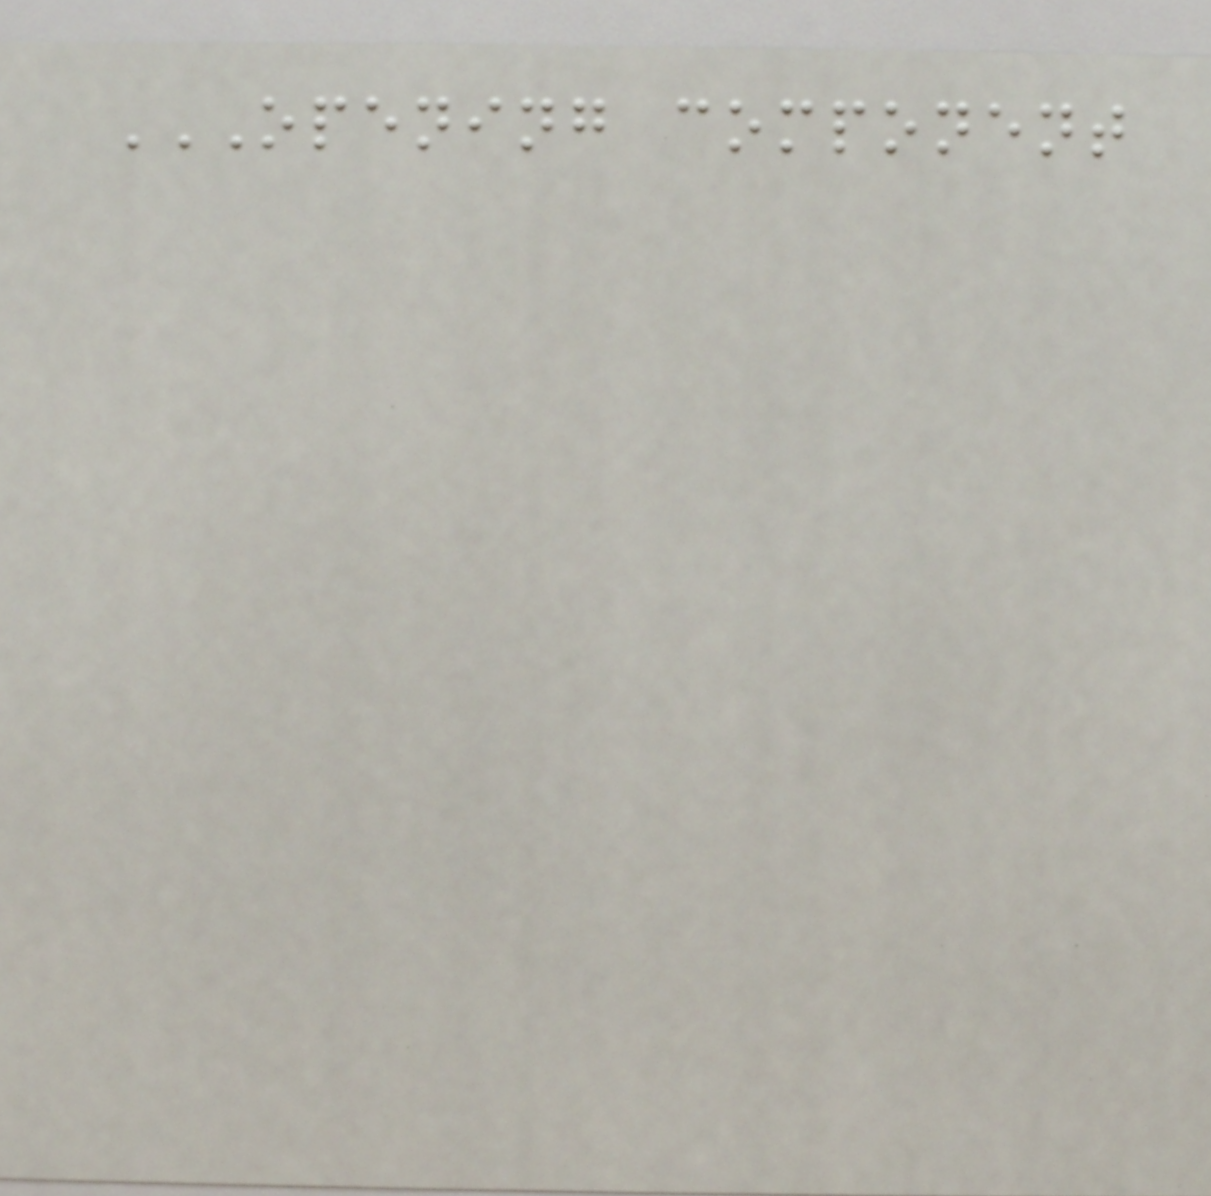OPENING COMPONENT
